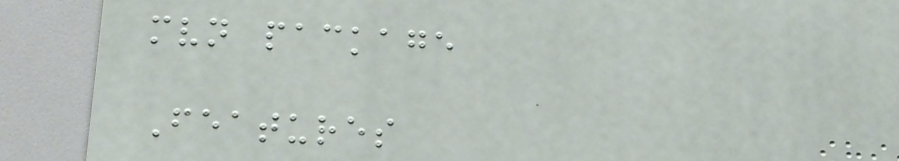mvn package
Features
